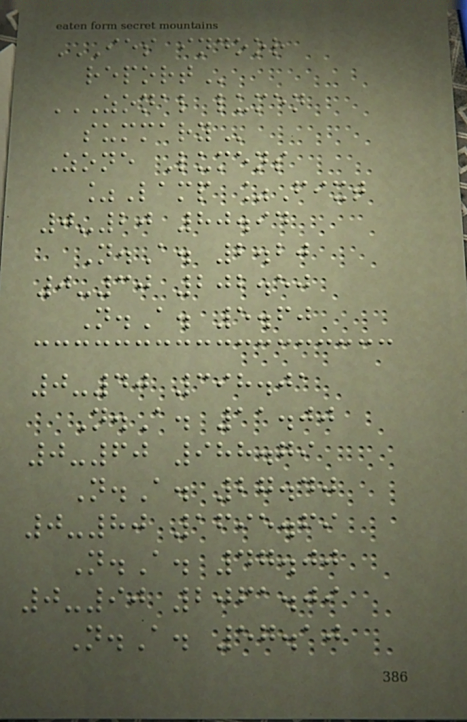IES INDOOR
REPORT
ZONAL LUMEN
SUMMARY
Zone Lumens
%Lamp %Fixt
0-20 80.94
N.A. 2.20
0-30 202.50
N.A. 5.60
0-40 398.01
N.A. 11.00
0-60 988.79
N.A. 27.40
0-80 1695.69
N.A. 47.00
0-90 2061.09
N.A. 57.10
